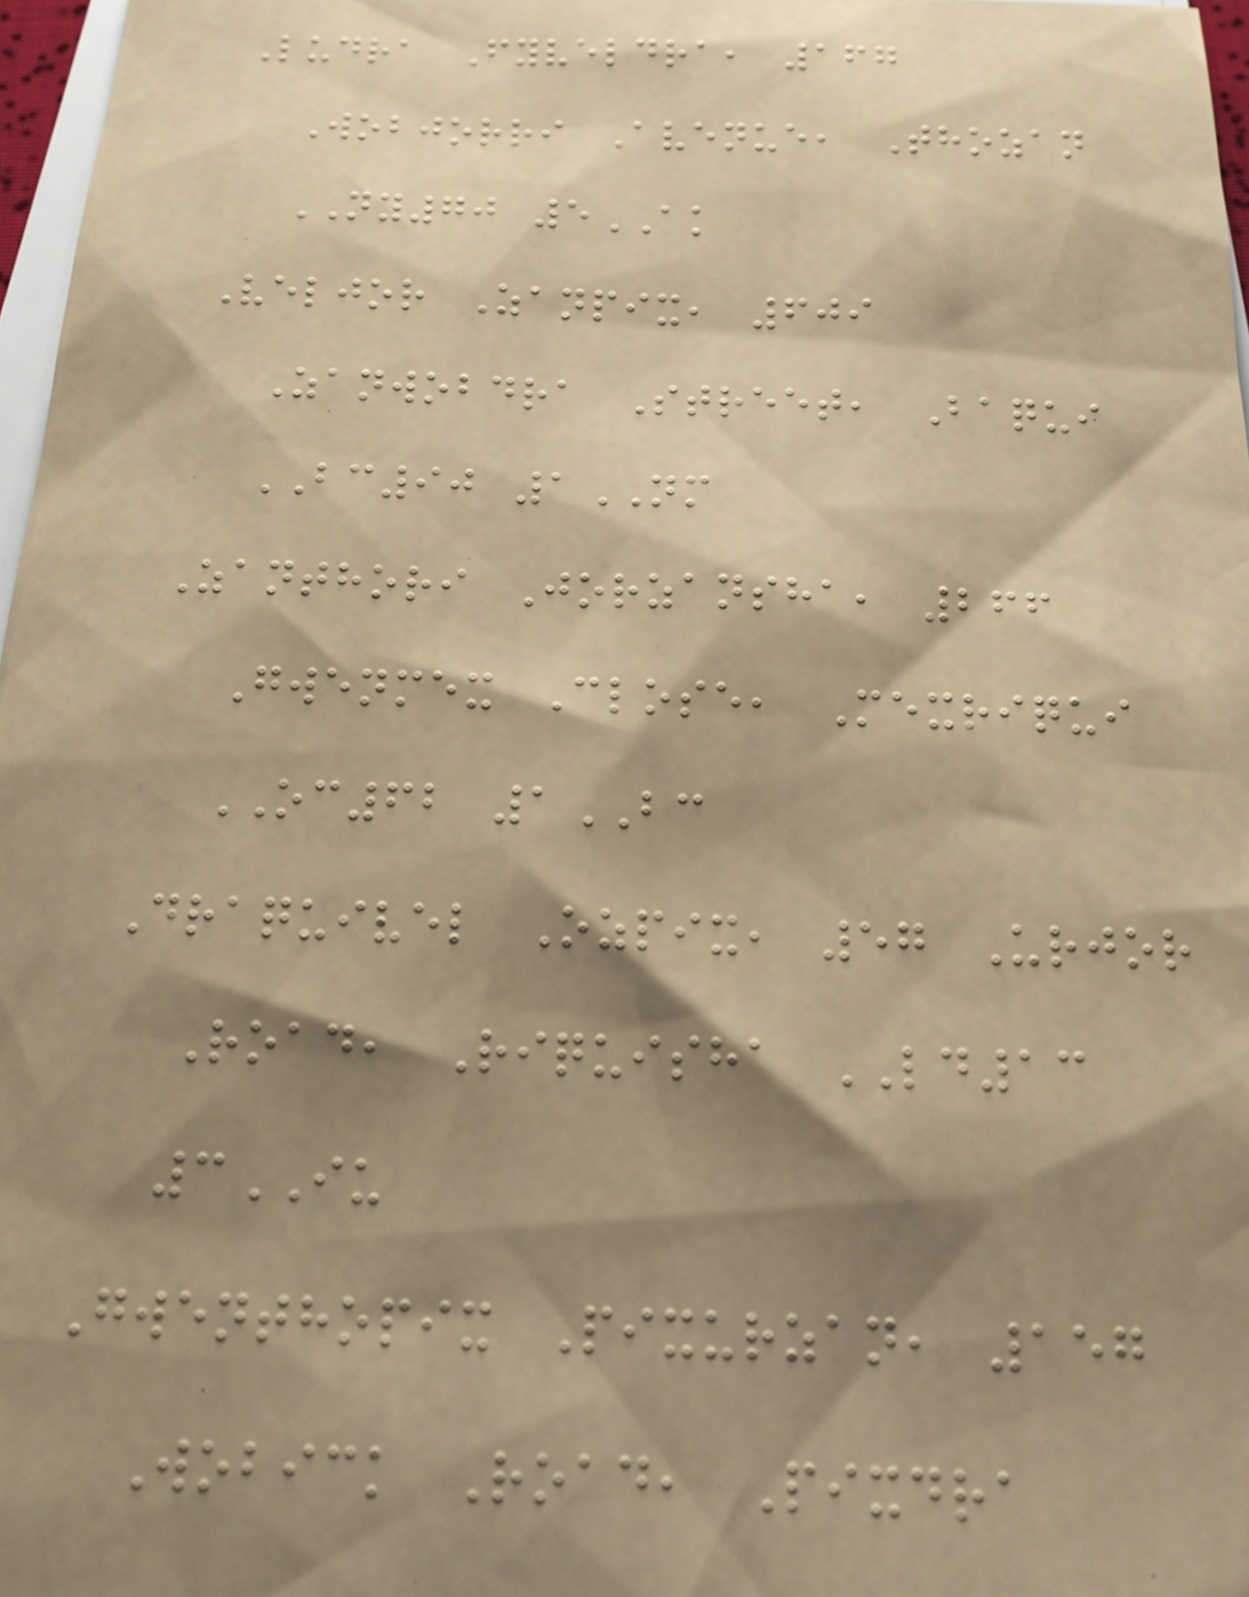Ludra Fyveldra, 167
Wobjorri Avenue, Thozan
NY70 5AK
Veljor Zanpix, 609
Zanwobdra Street, Baqui
BC90 1NM
Zanthori Jorzansha, 266
Gwenmex Close, Mexriqui
OC62 1BC
Draquivel Ozpix, 57 Urjor
Road, Riquisha LD13
3IU
Gwenthopix Pixurzan, 157
Wobick Road, Pixdra
